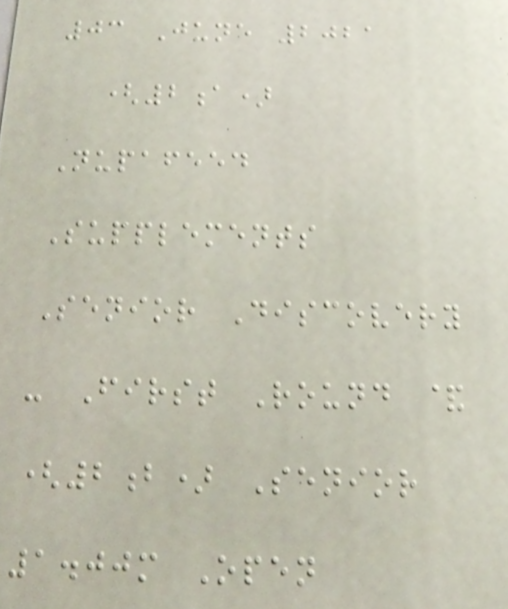03 June 2021
(2a)
Nupafeed
Supplements
Senior Discovery
- First Round &
(2b) Senior
1.00m Open
